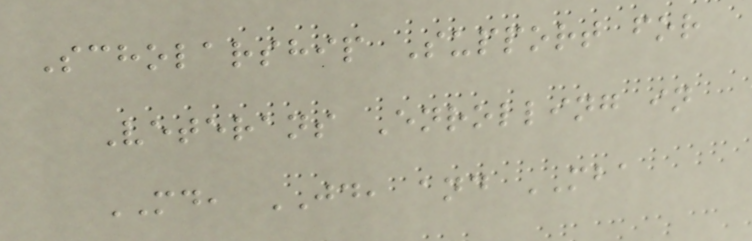Scholarship Support for
Veterans Enrolling in
MD, JD, and MBA
